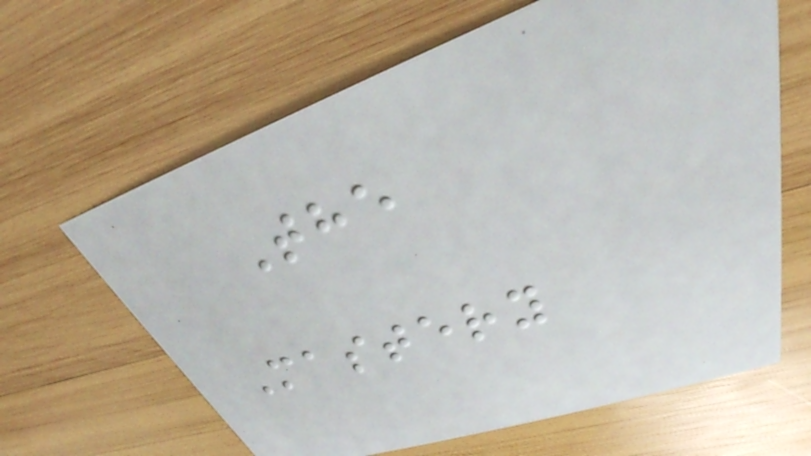The
Mastery
